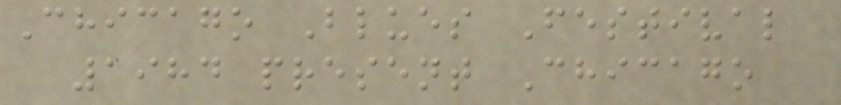Chicago Blues Festival
1984 present Chicago
